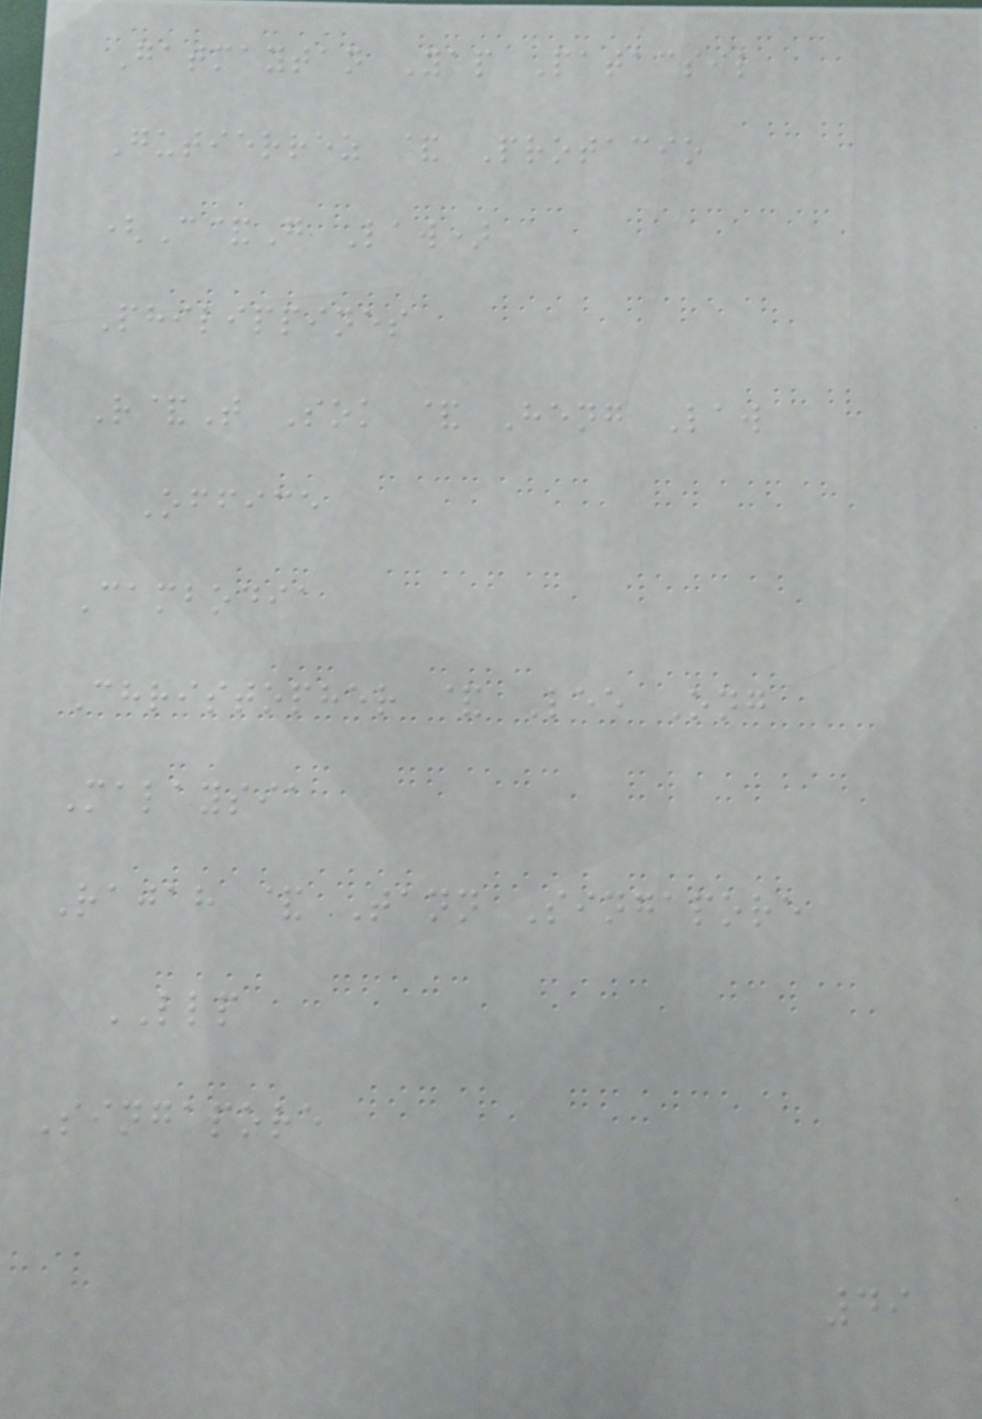Gatmaytan Yap Patacsil
Gutierrez & Protacio
(C&G Law)
Philippines
R&T Sok & Heng Law
Office
Cambodia
Christopher & Lee Ong
Malaysia
Rajah & Tann Singapore
LLP
Singapore
49
